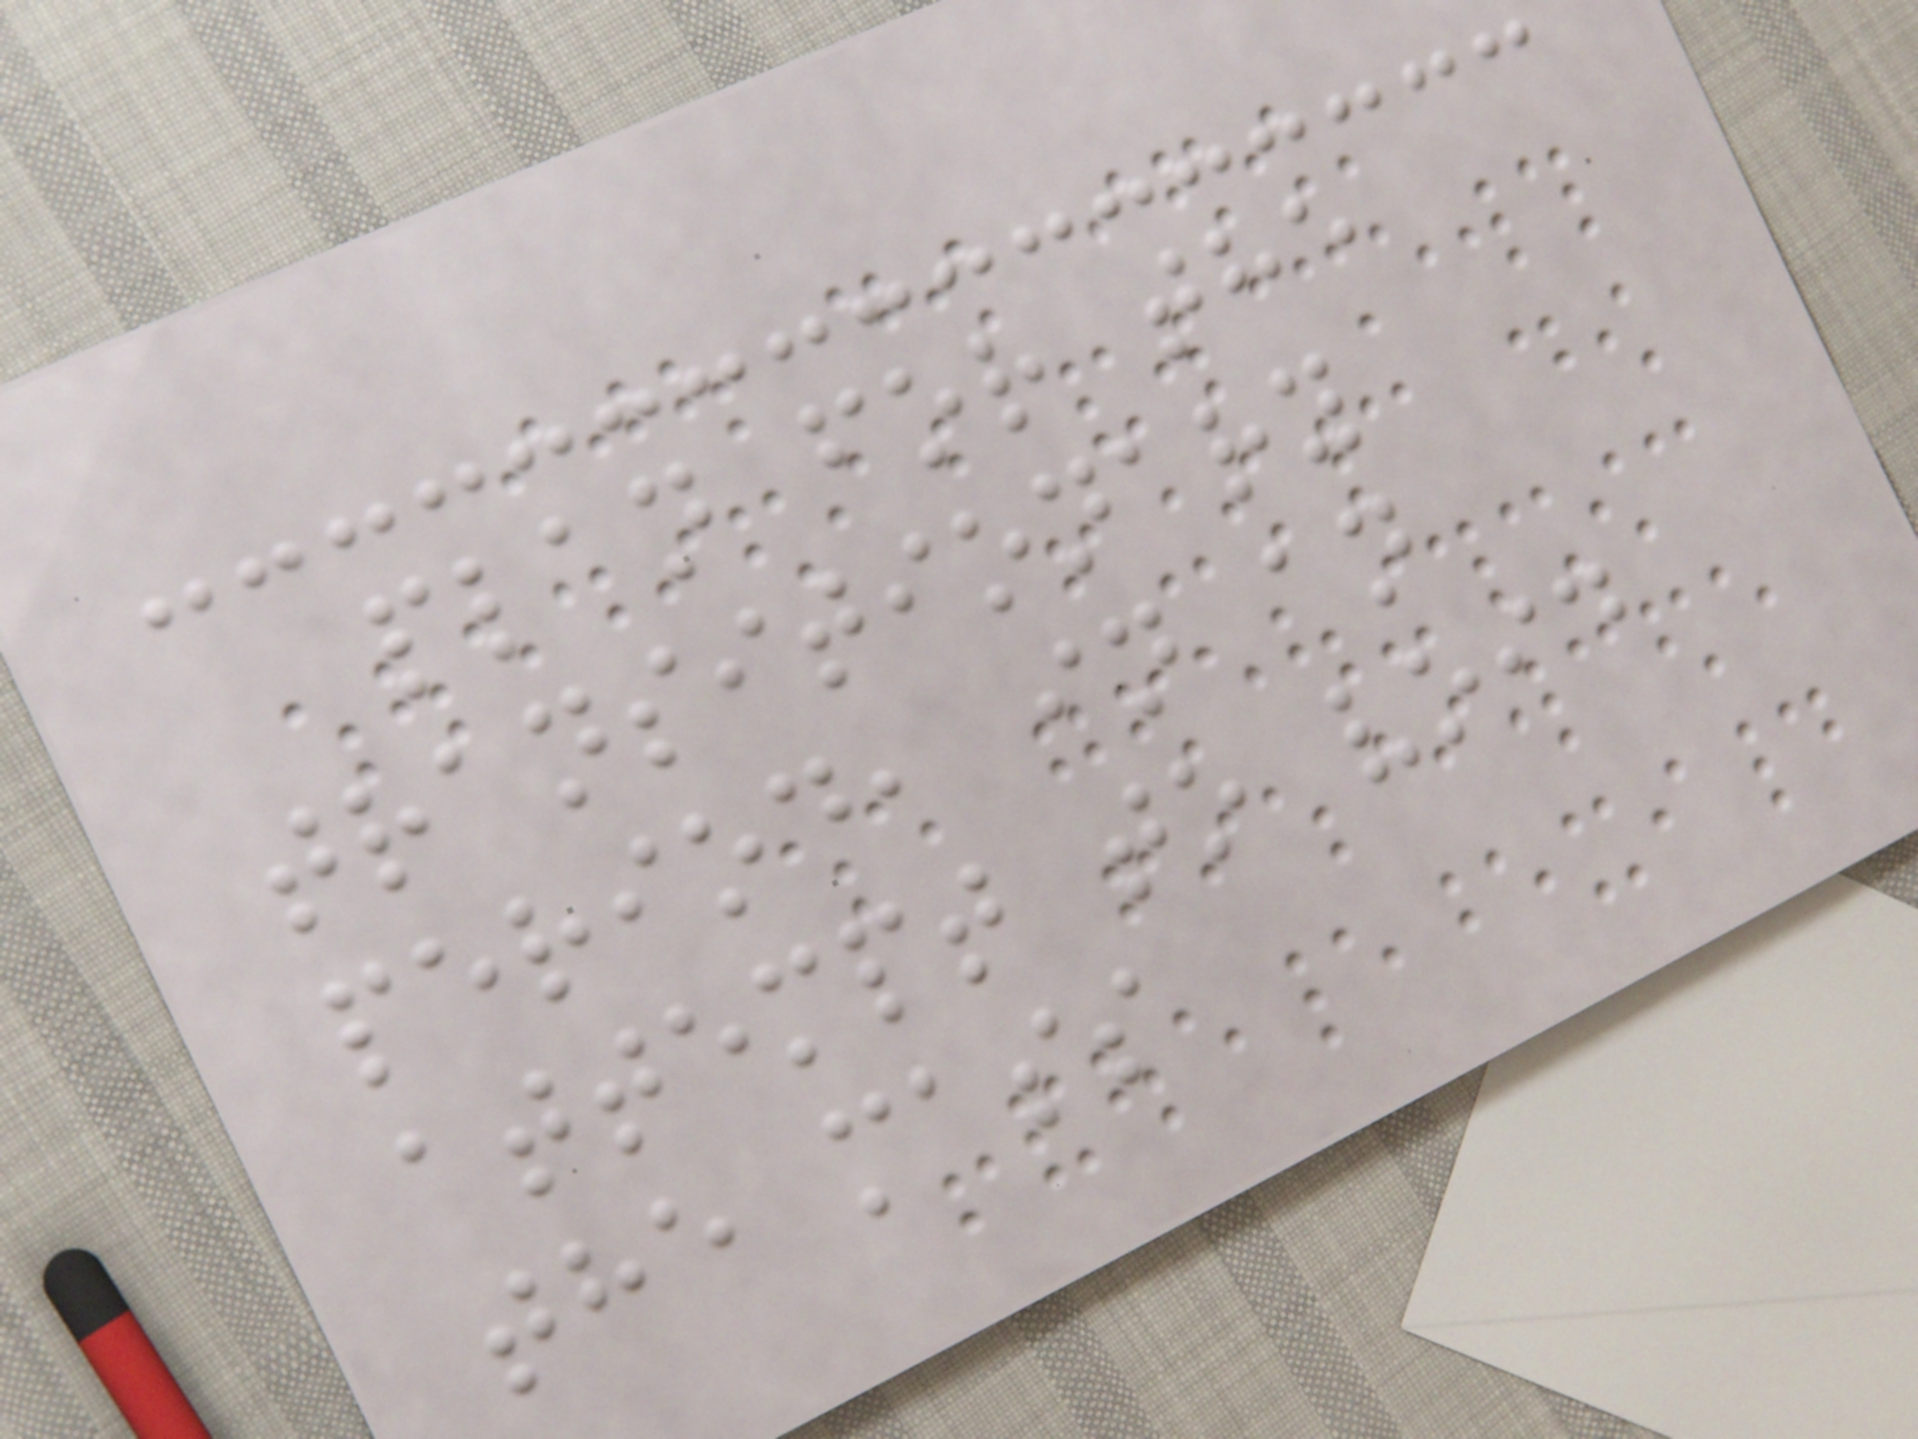plan for the
transitionary
period, in an
attempt to void
the mass
